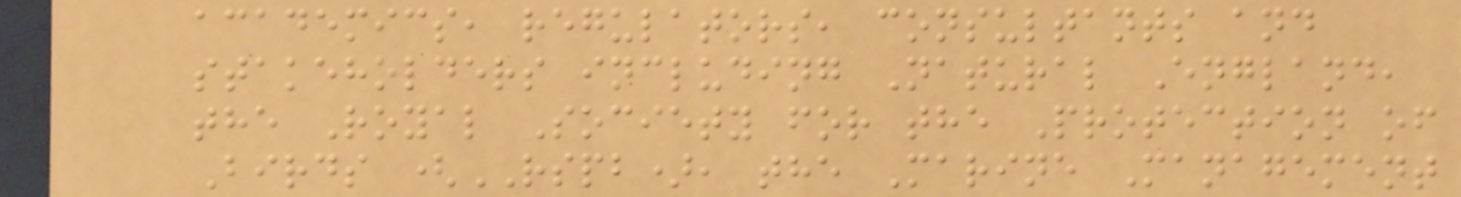academics, regulators, consultants and
stakeholders including Natural England,
the Royal Society for the Protection of
Birds (RSPB), the Marine Management
